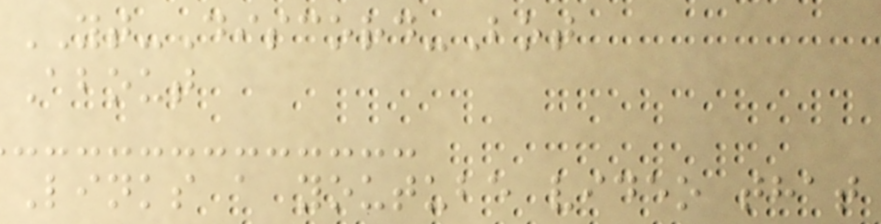YT-Discord-Bot
About
Links a youtube video that
